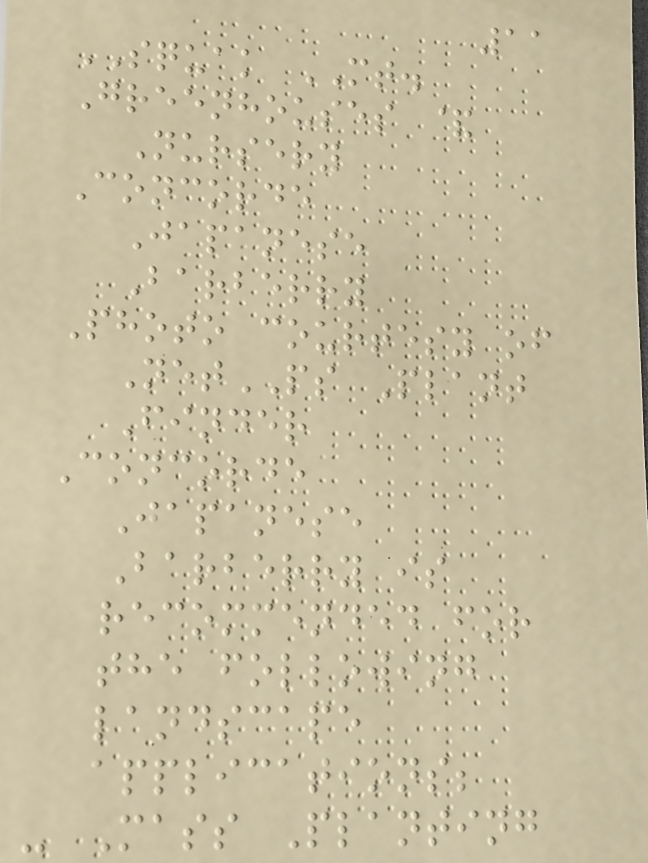11
SQUAK MT.
Greenhouses &
Nursery
Concorde
Japanese
Barberry
Photo courtesy of
NetPS Plant
Finder
Concorde
Japanese
Barberry is
recommended for
the following
landscape
applications;
- Mass Planting
